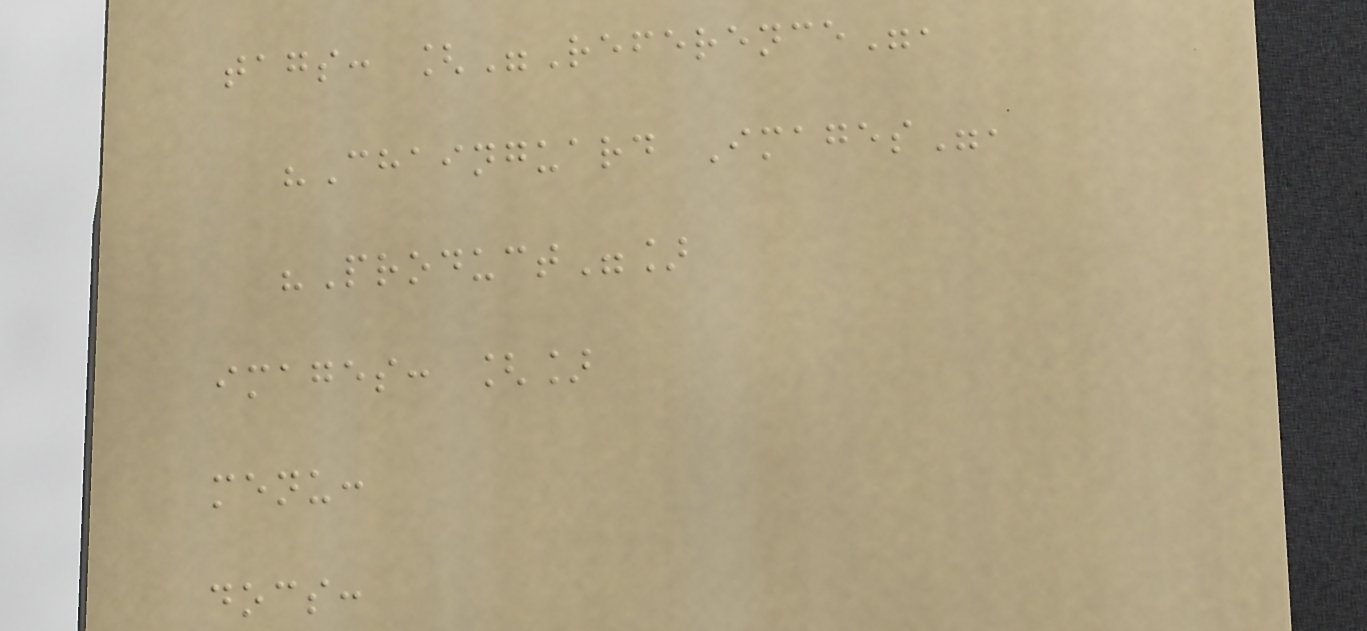tags: ["Reference",
"Chainguard Images",
"Product"]
images: []
menu:
docs:
